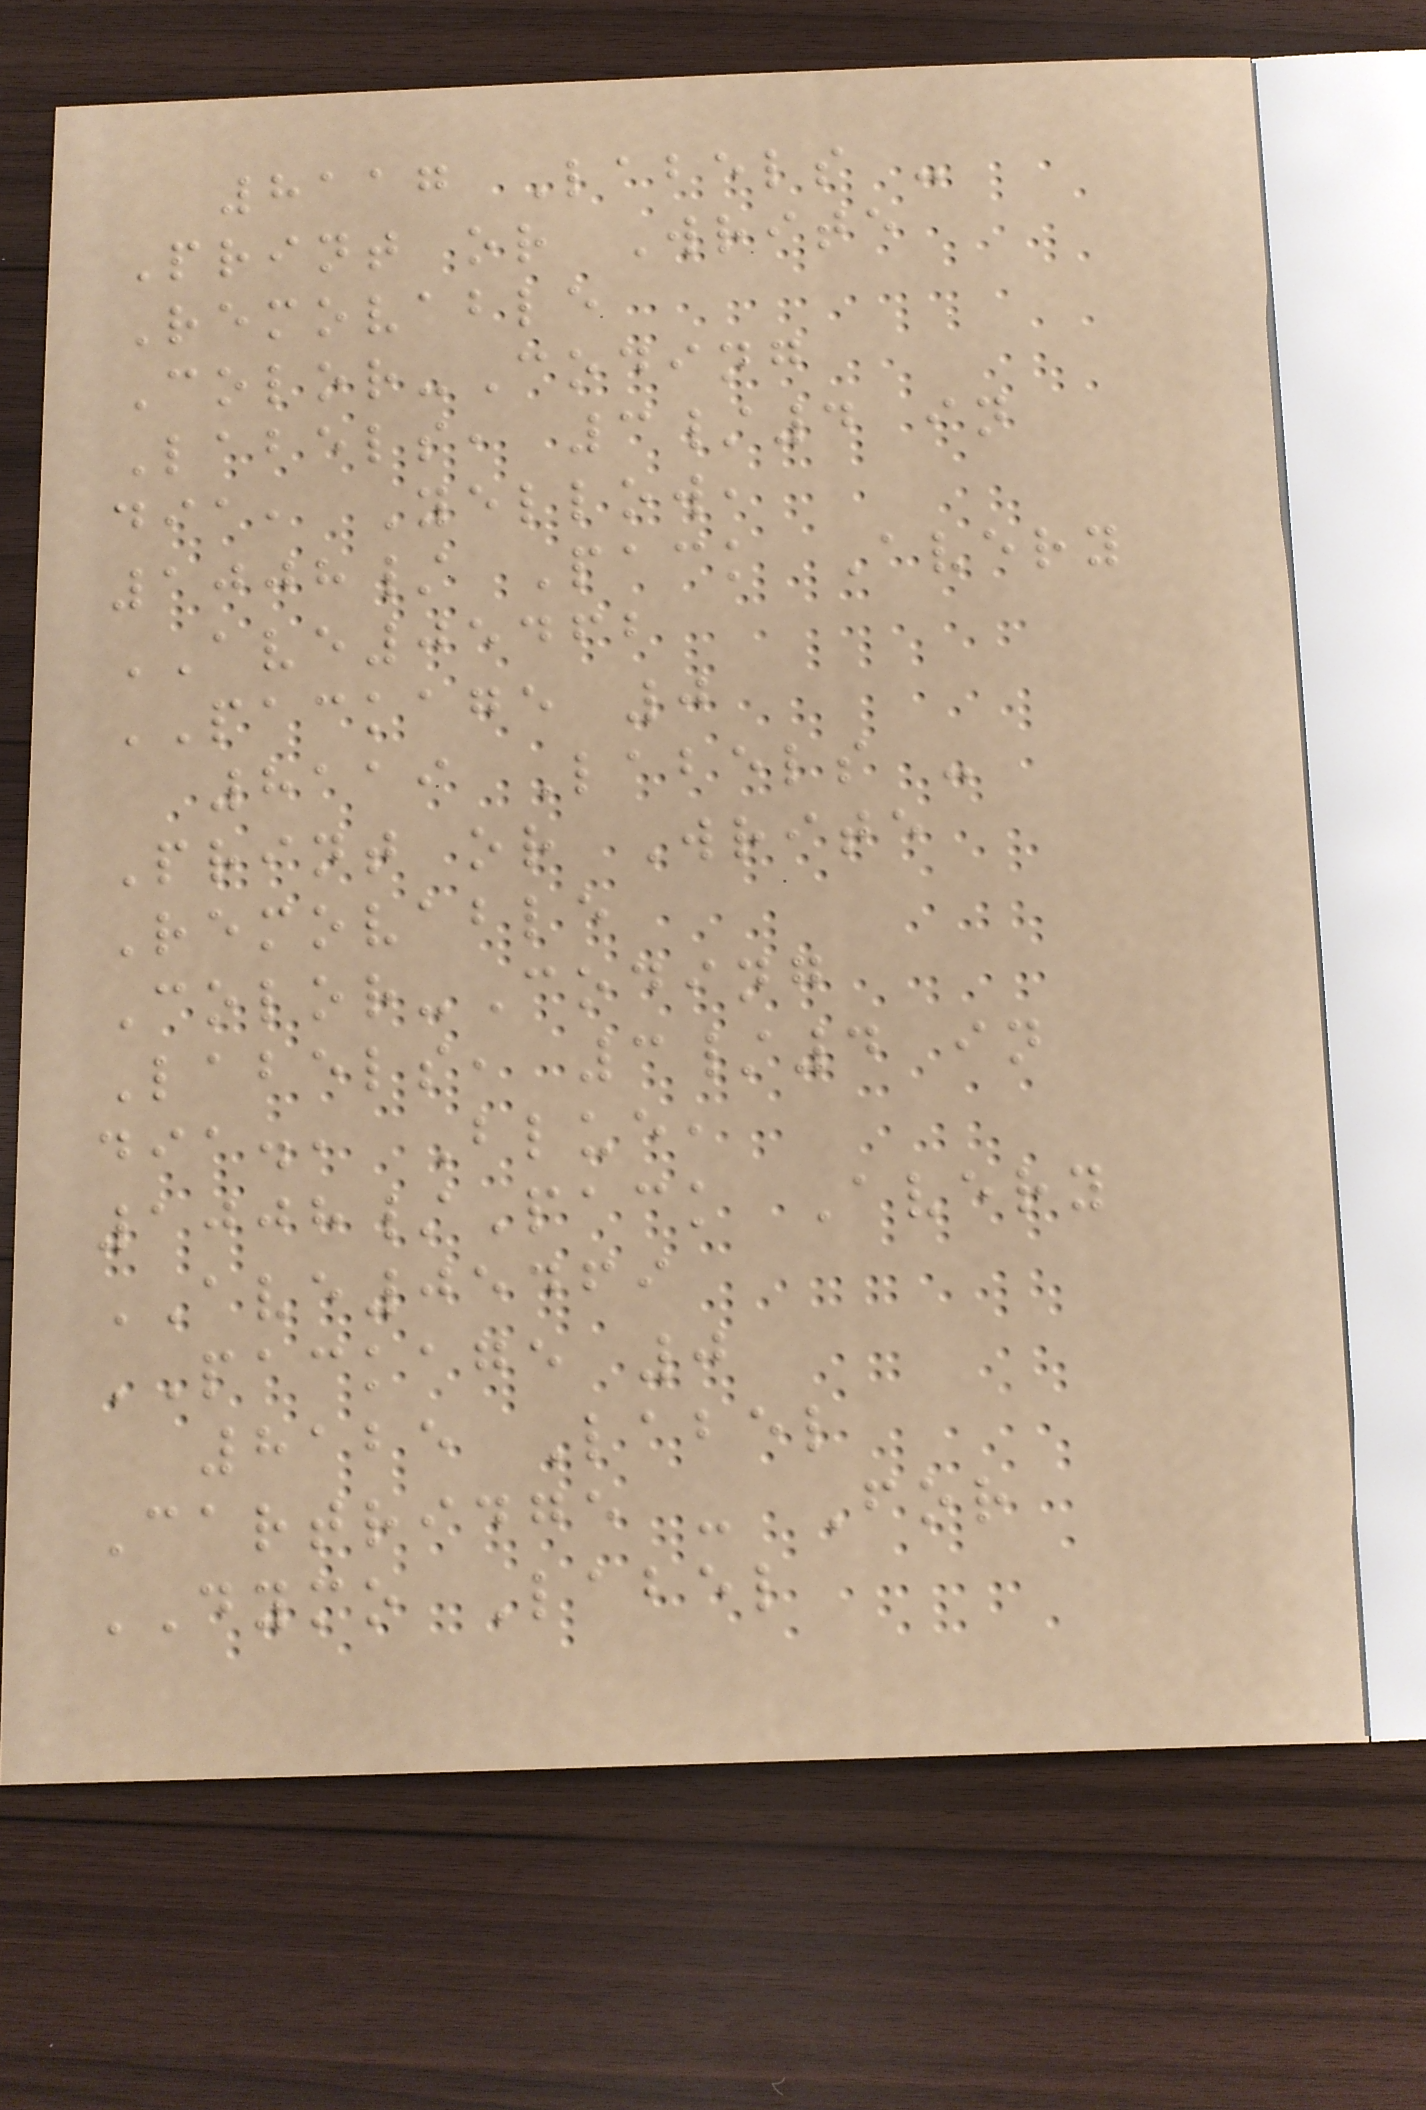8117 Labels -
Print or Write
Removable
Color-Coding
Labels, 3/4 in
dia, Yellow,
1008/ Pack Avery
AVE05462
PACKAGE 0
8119 Labels -
Print or Write
Removable
Color-Coding
Labels, 3/4 in
dia., Blue,
1008/Pack Avery
AVE05469
PACKAGE 0
8125 Label
Cartridge - For
DYMO Label
